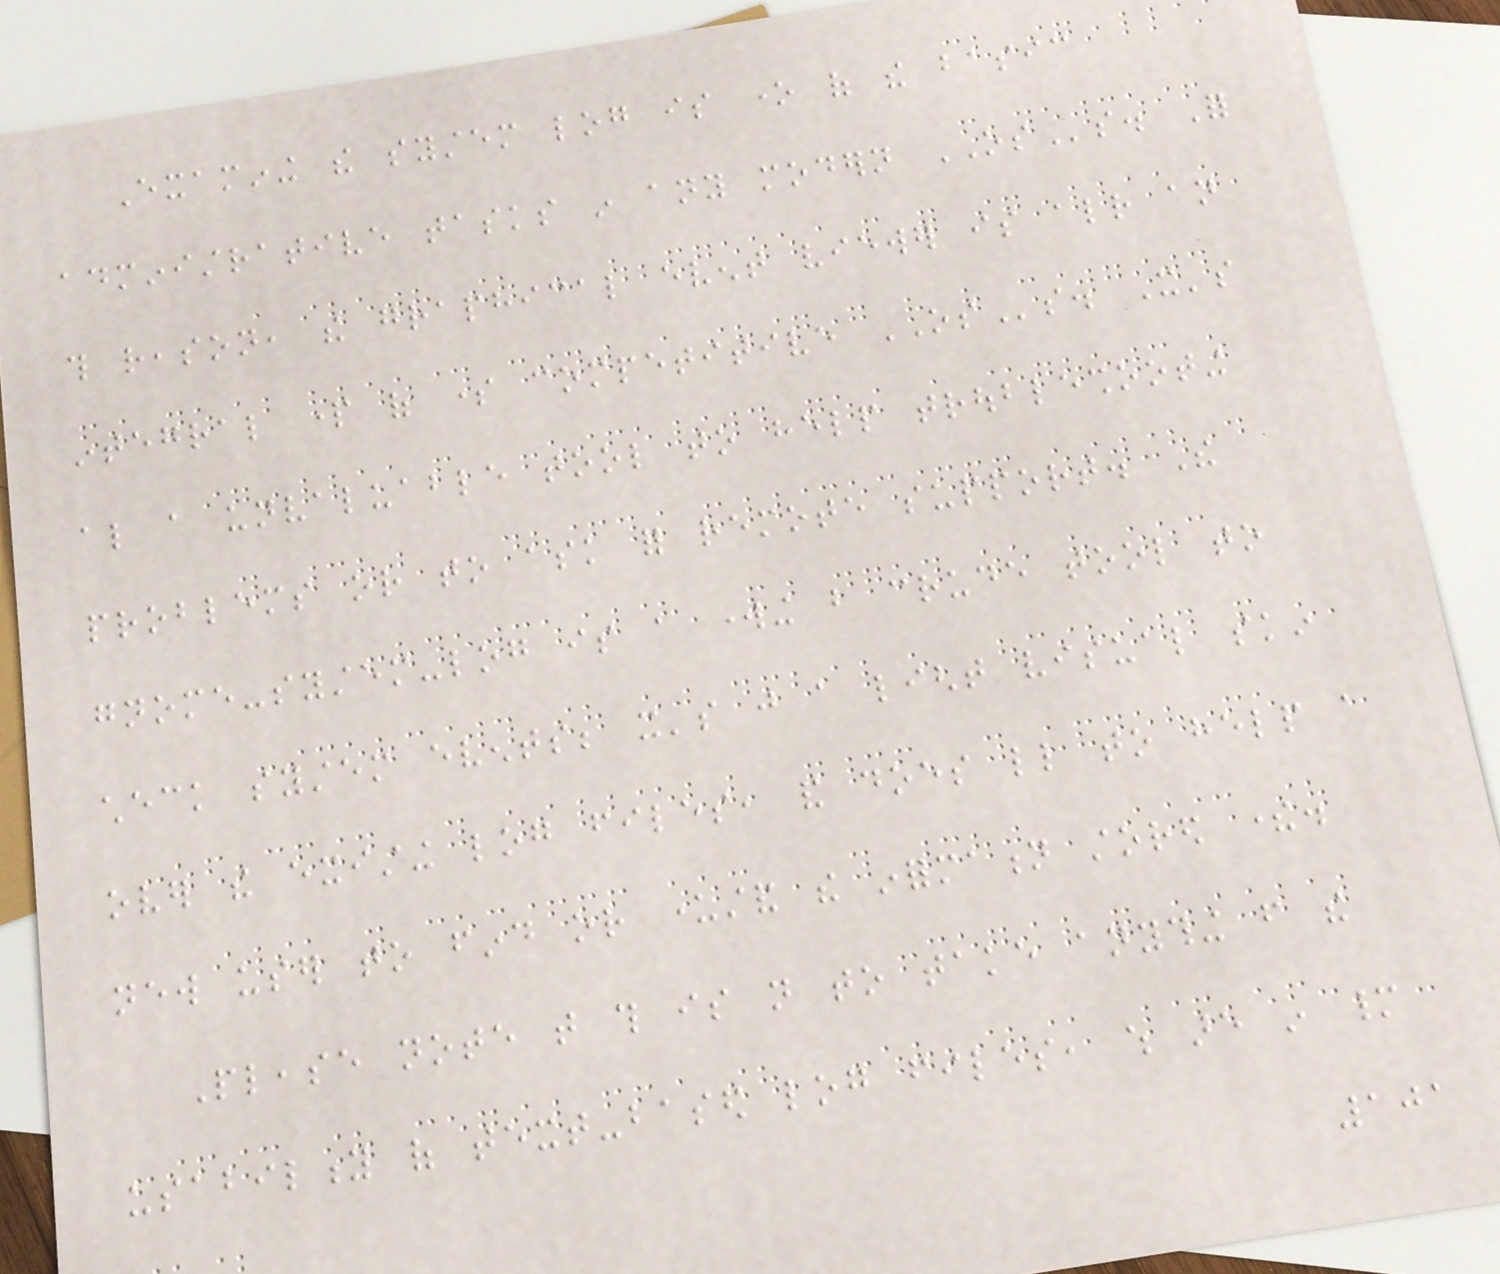Examining the system log is one of the basic
administrative tasks in any modern OSs. For
this reason, the graphical event viewer is already an
integral part of some competitive OSs. It's
also a unvaluable tool to help troubleshooting
problems or to ask for remote support. The
gnome-system-log is a working but crude tool to
check system events; it's just a light visual skin
over the existing log files, and does little to help a
new user to find or understand the information stored there.
Please note that this is not to take anything from the
usability of text-based log files, which are in many
101
